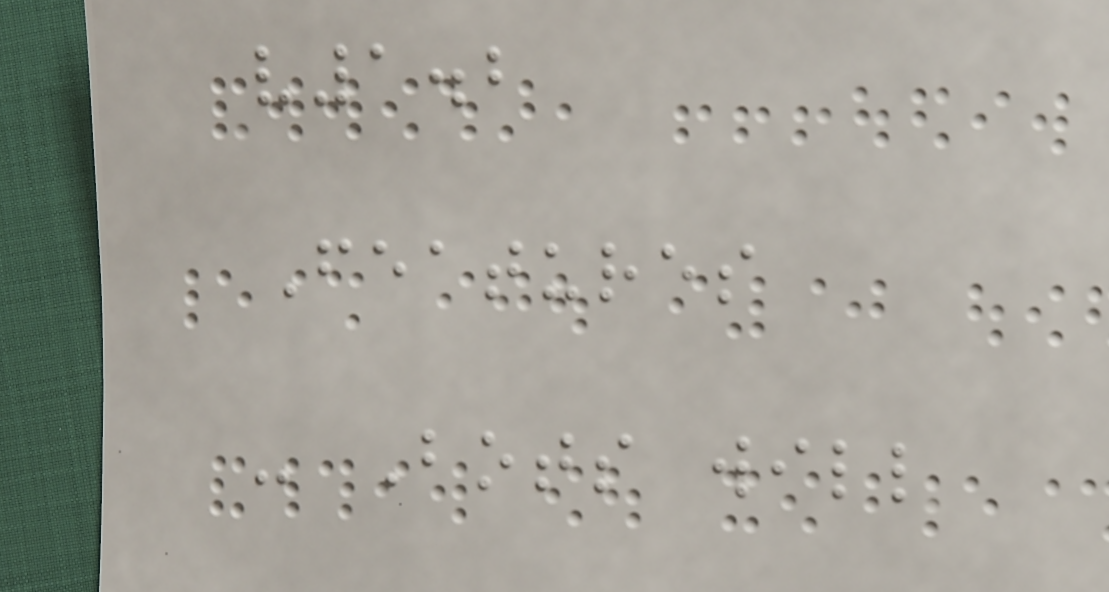v1.2
Features
- Bots will
